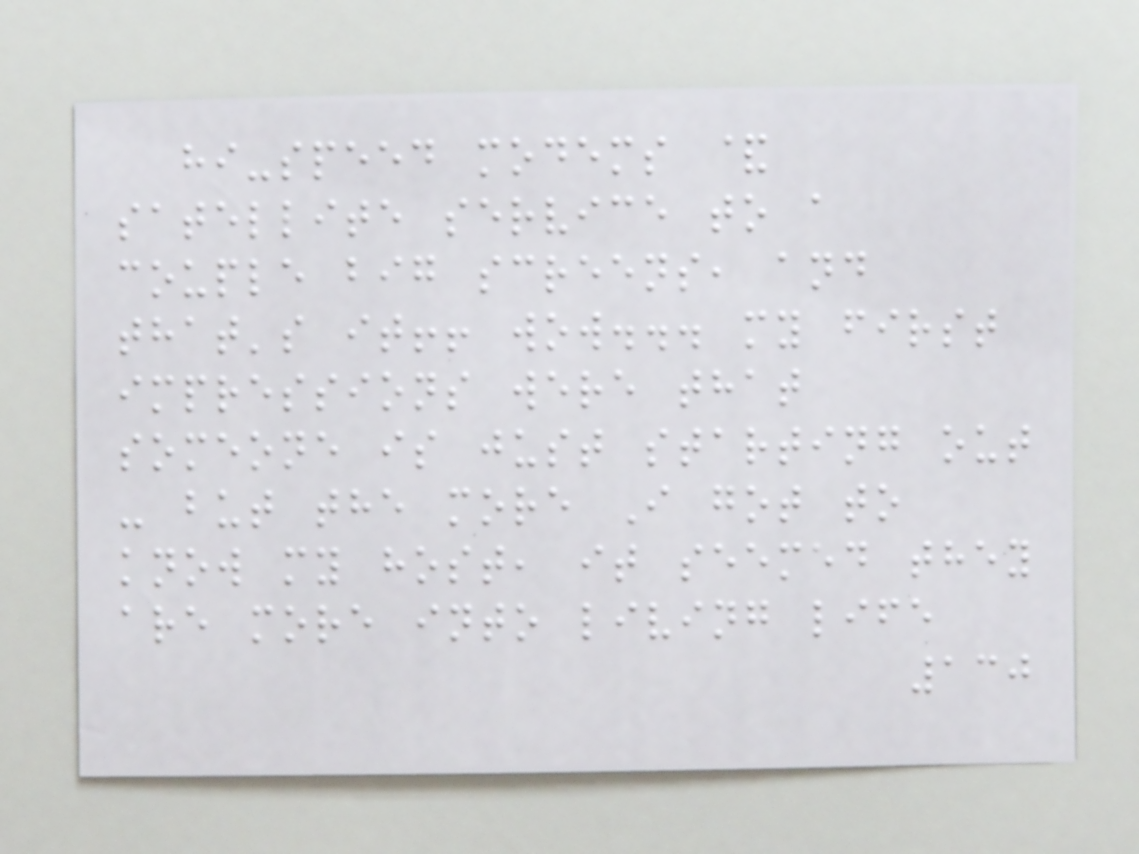hi-speed modems &
satellite service to a
couple big screens, and
that's it!! wow... my first
impressions were that
someone is just starting out
- but the more I got to
know my host, it seemed they
are more into living life
130
